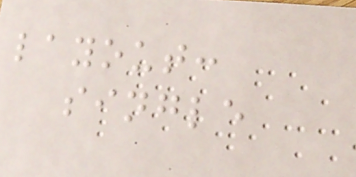layout:
single
